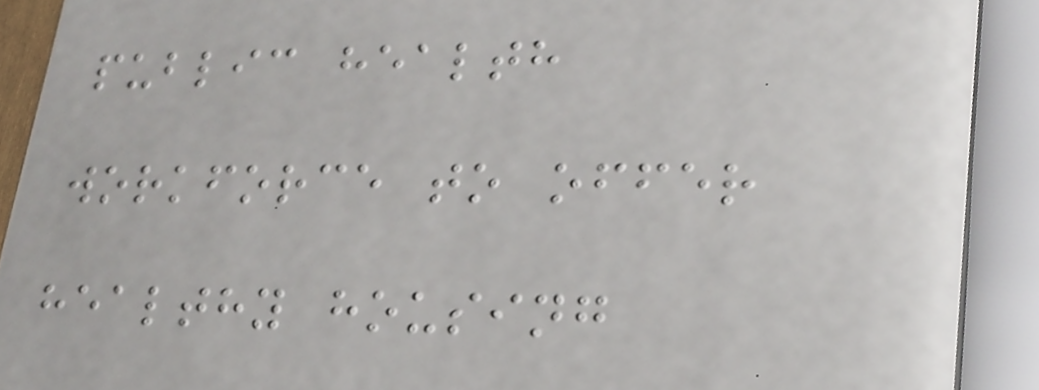public health
workforce to offer
healthy housing
